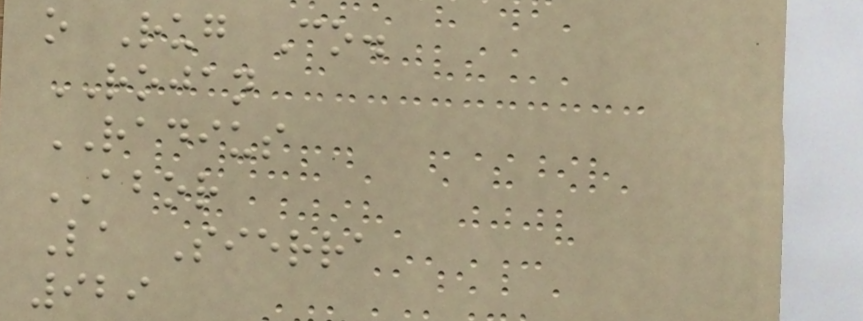o Rug Co.
ROJAN
RADIUS
ABOR
La Sierra
929
